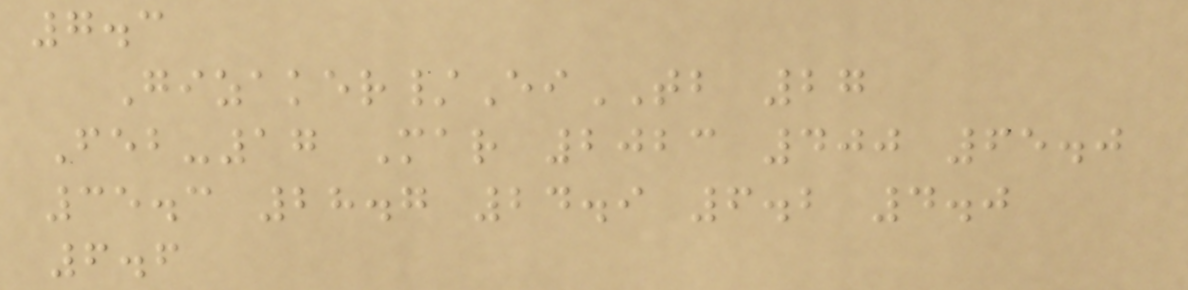7.3
Gizaker/EiTB 27
Feb-17 Mar 2023 400 65.0
35.3 28.7 24.9 6.2 4.0
6.6
